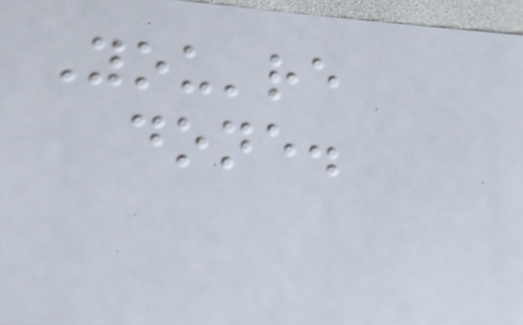You're
done.
